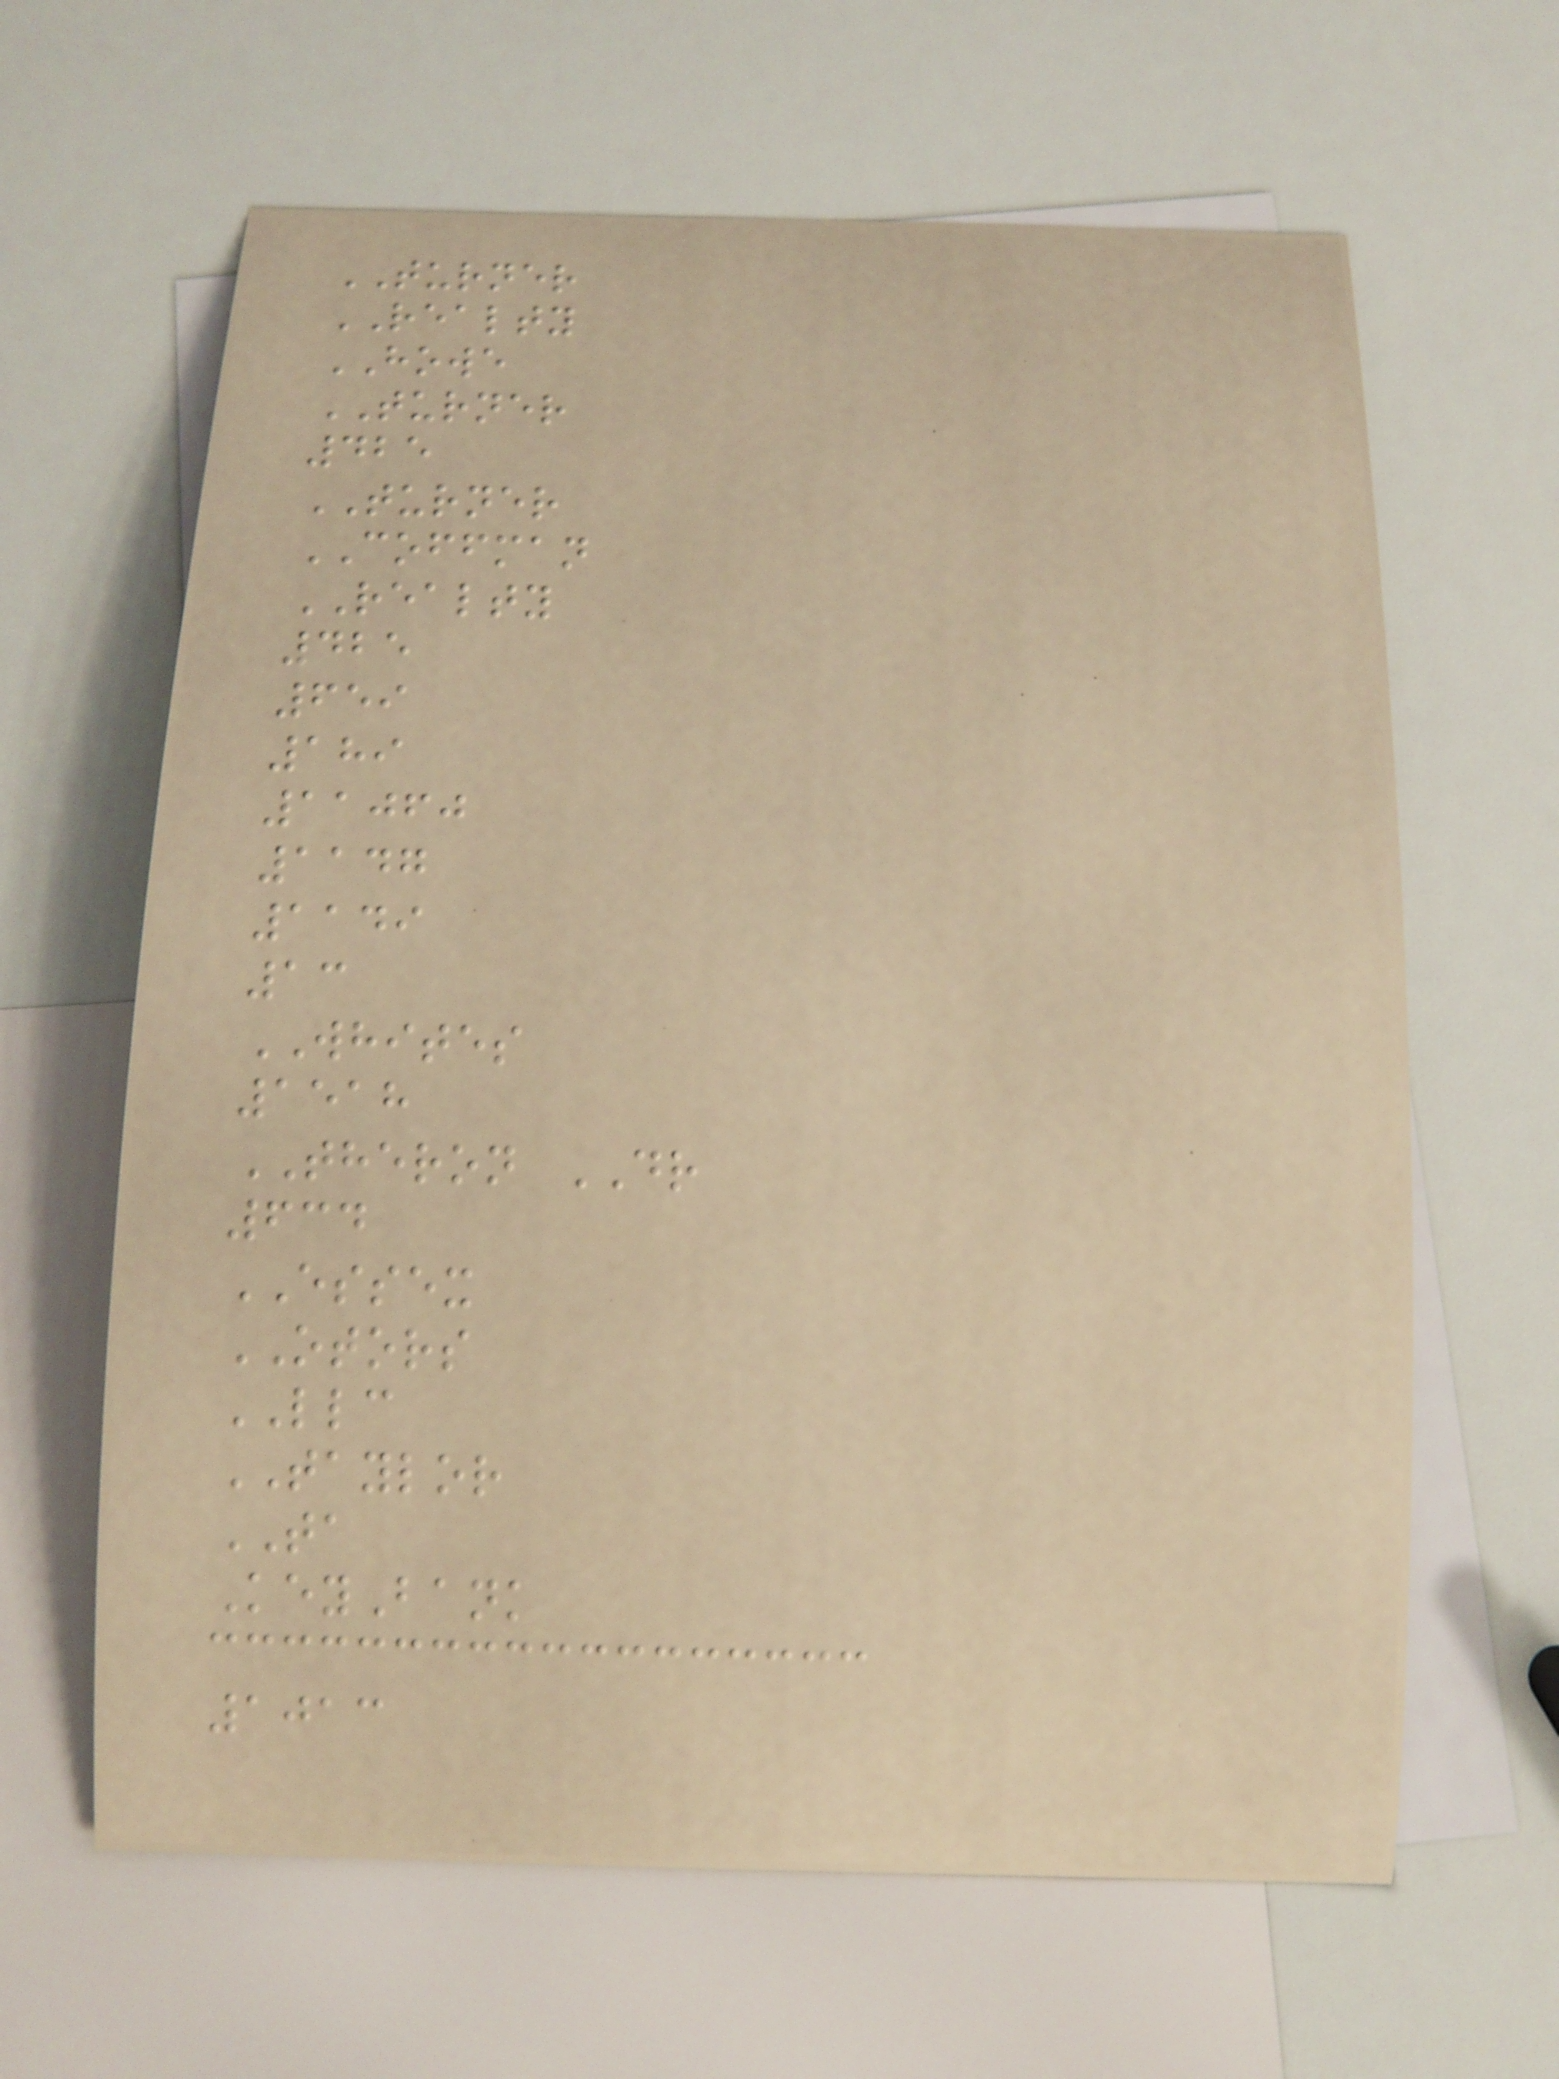TURNER
REALTY
HOWE
TURNER
425
TURNER
COFFMAN
REALTY
425
659
189
11060
1147
1149
13
WHITES
1518
THERON DR
634
ESSEX
OTORS
LLC
TAYLOR
TA
KeyBank
1013
